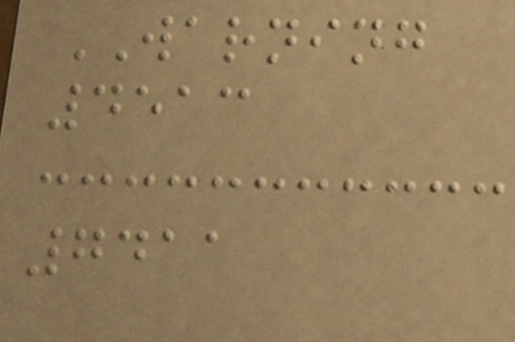WARNING
4513
7411
